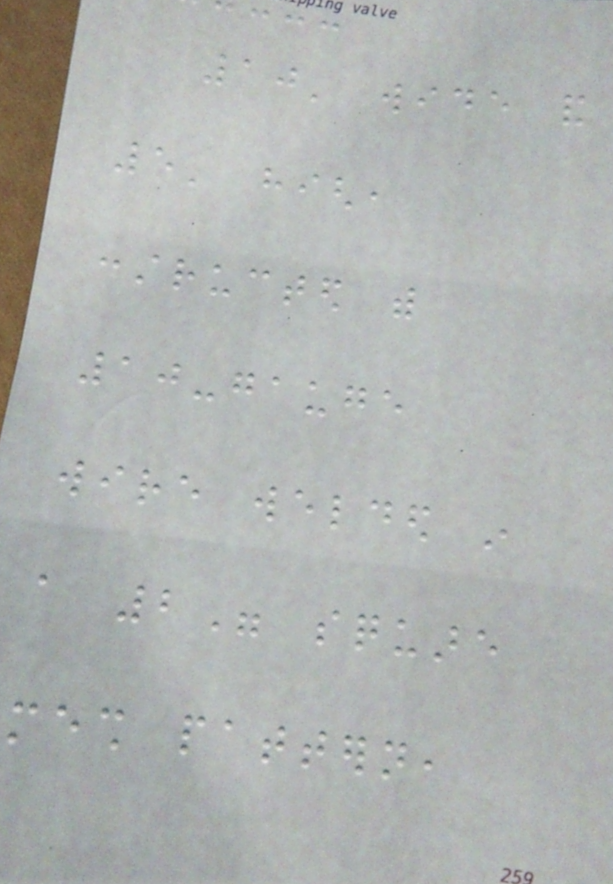10' wide and
5' high,
constructed with
10-gauge
wire welded in
a 2" square
mesh pattern,
